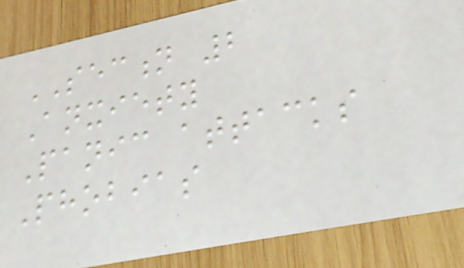SECTION 2
Anxiety
Panic attacks
Phobias
